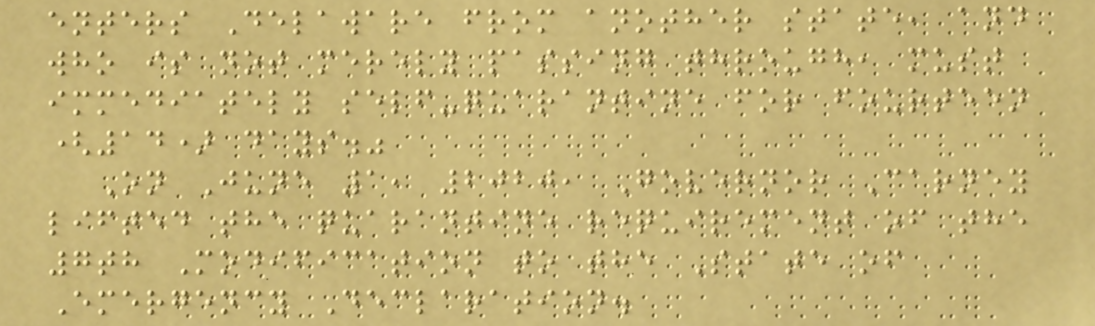enters Delaware from another state, and
who is not merely passing through, must
immediately self-quarantine for fourteen
(14) days."
On June 1, 2020, Governor Carney
lifted the quarantine requirement of the
7th Modification to the State of
Emergency Declaration.
